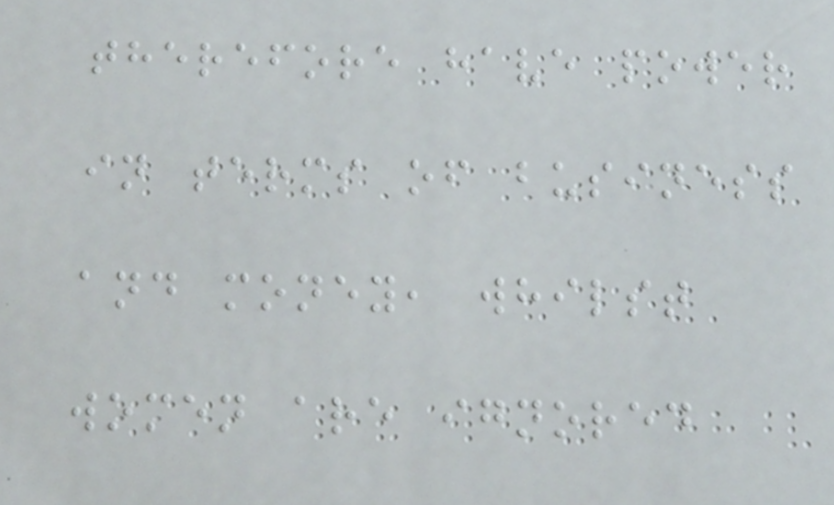therefore have power
in terms of business
and money, whilst
women are ignored
